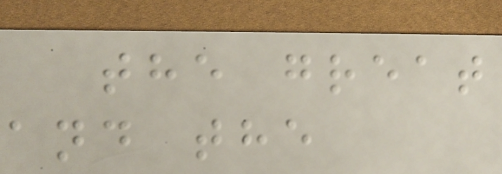the great
and the
